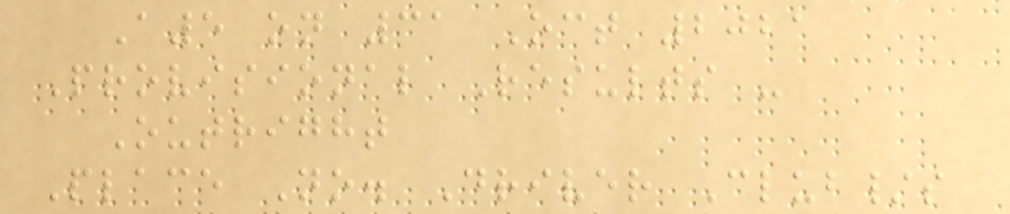A5 on 31 Oct 2021
Provisional Results -
Outright
Place No. Driver Club/s
